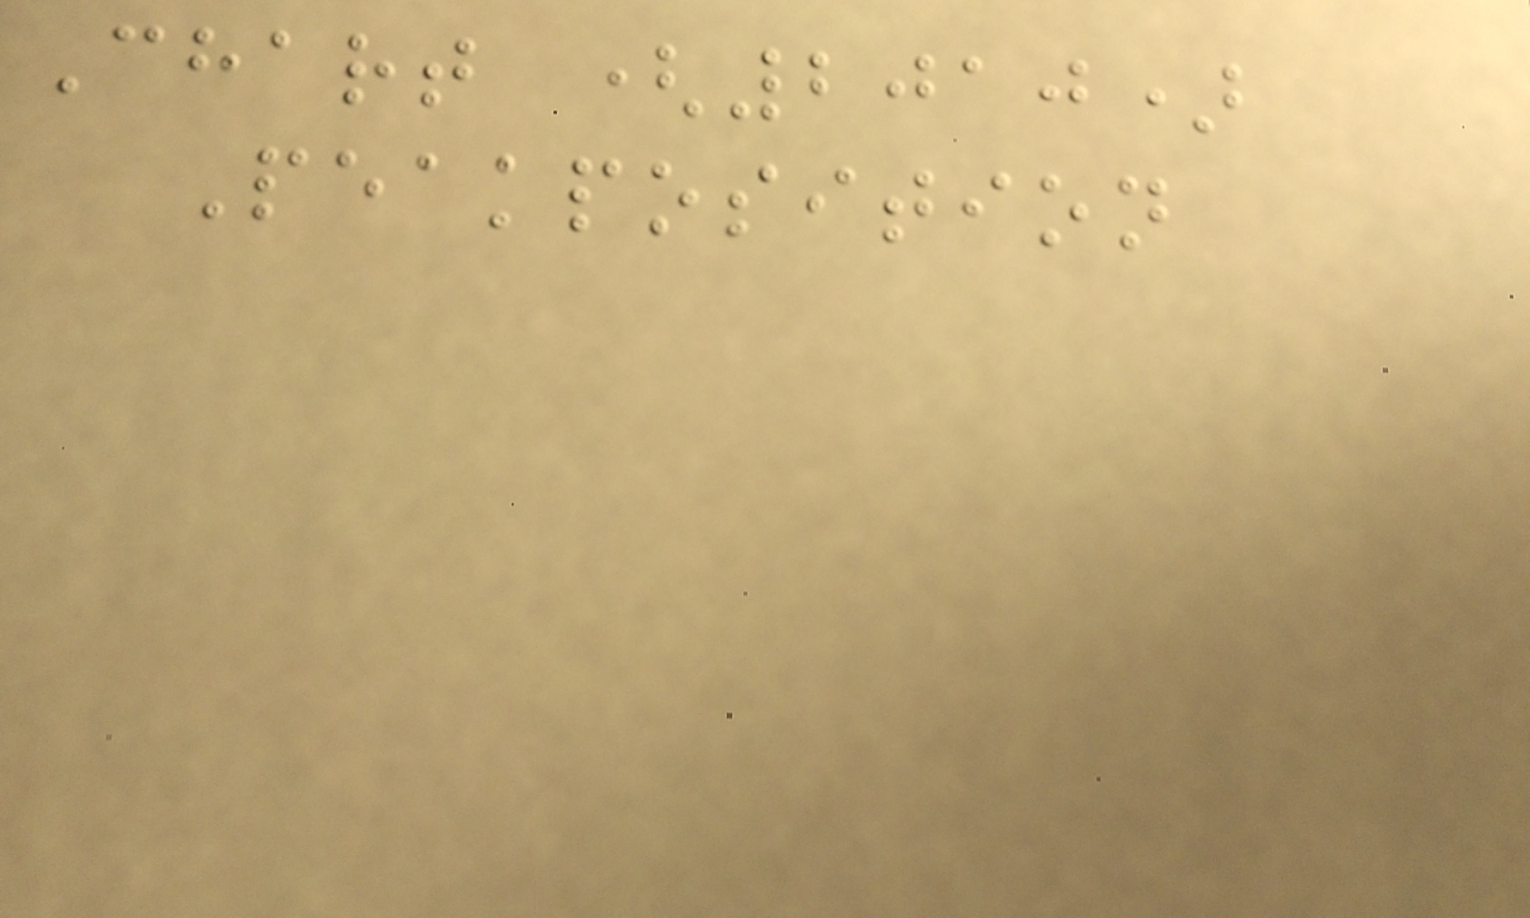Chart (2010)
Peakposition
